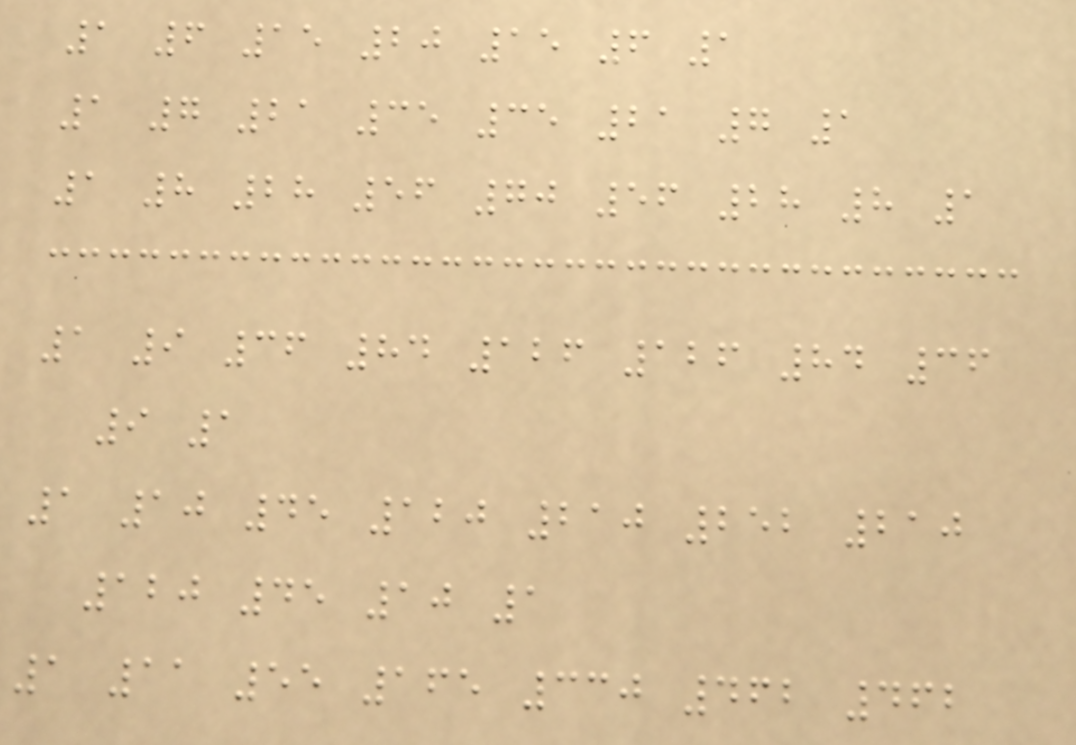1 6 15 20 15 6 1
1 7 21 35 35 21 7 1
1 8 28 56 70 56 28 8 1
1 9 36 84 126 126 84 36
9 1
1 10 45 120 210 252 210
120 45 10 1
1 11 55 165 330 462 462
